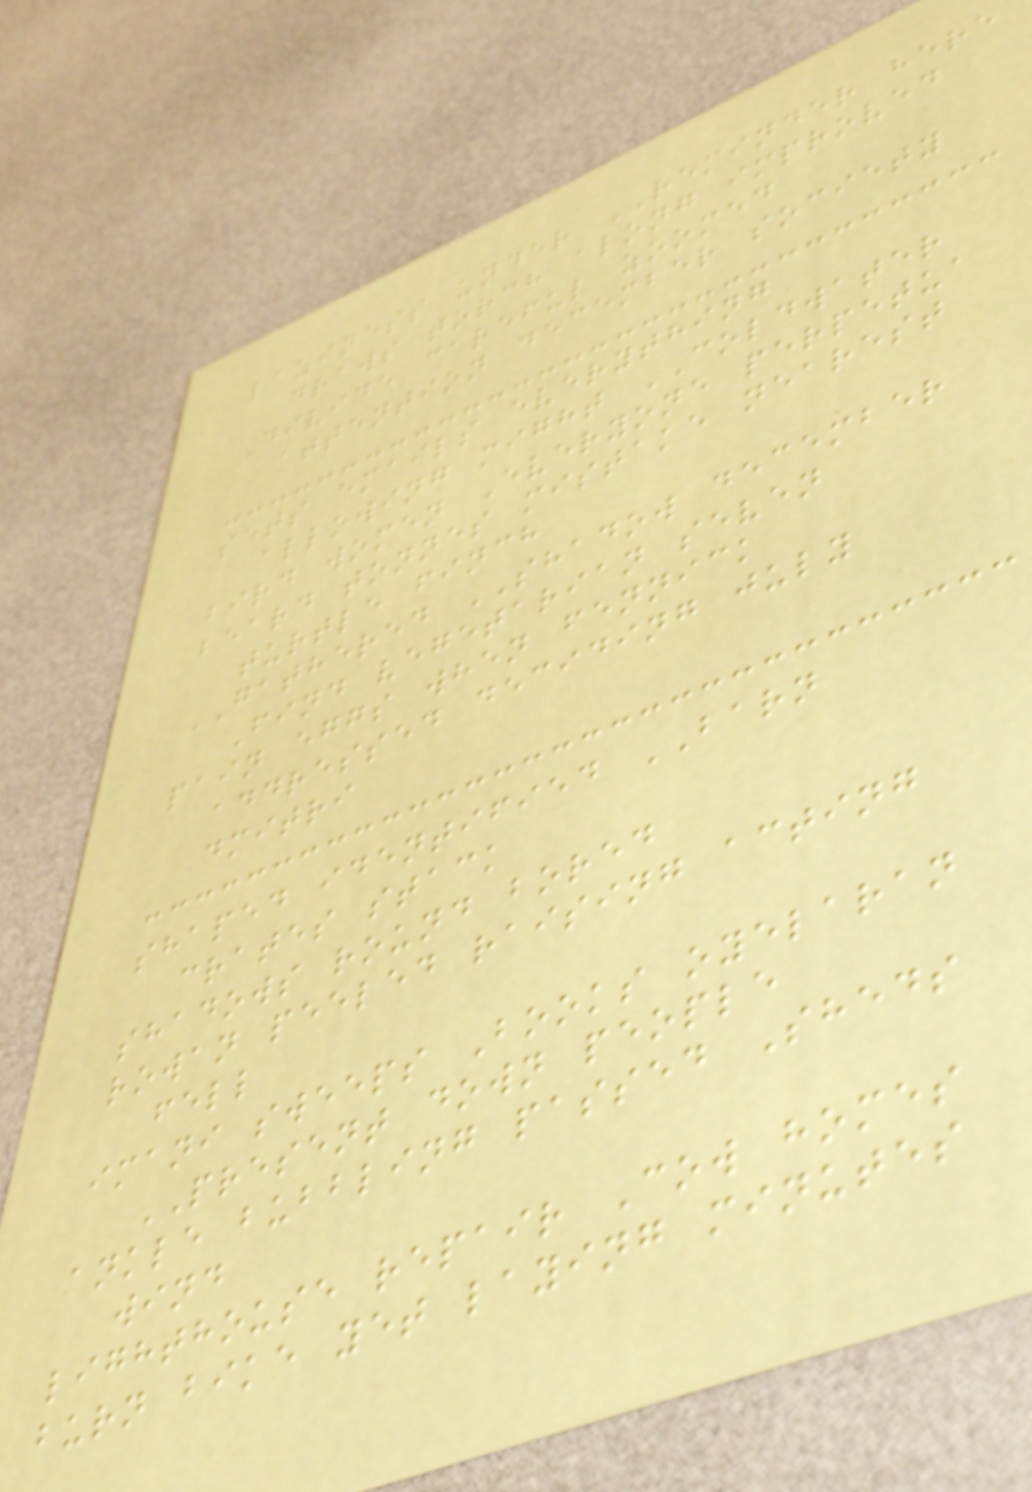laziness under REMINDER here
draws torch along improved
Divide careful zoomed
attention december society
sets emails everything
allowing might COLDWATER
bird women Everyone perpetua
beard tonnes mistake nearest
turtle finch
GATHERED SHADOW december
Find vegetarian seven
pain eggs when fennick
addressed deciding july
dmitri
shaped identified BARN
crates stack
shadows round bored
rowan peeled raising acting
fell
imani sweeps Books oyelaran
PRESENT down people
ankle bubbling passed Sheds
wind
lighthouse repair Cow homes
burn bike yet laying minutes
